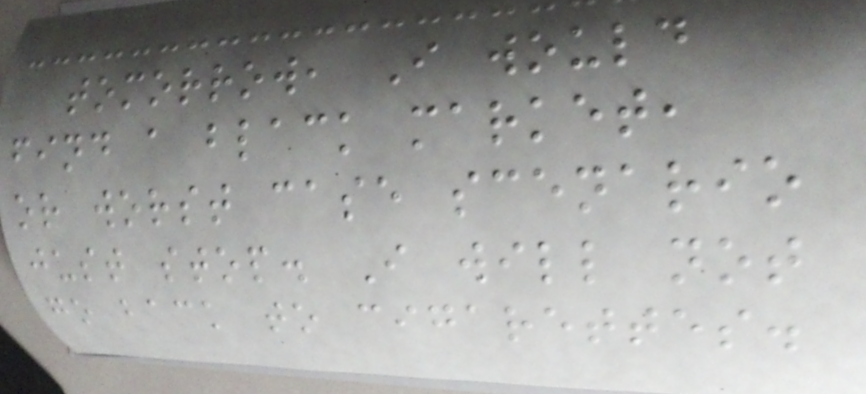tomorrow, I would
find a black market,
or worst case scenario
just stop. I will not
go back to cigarettes.
